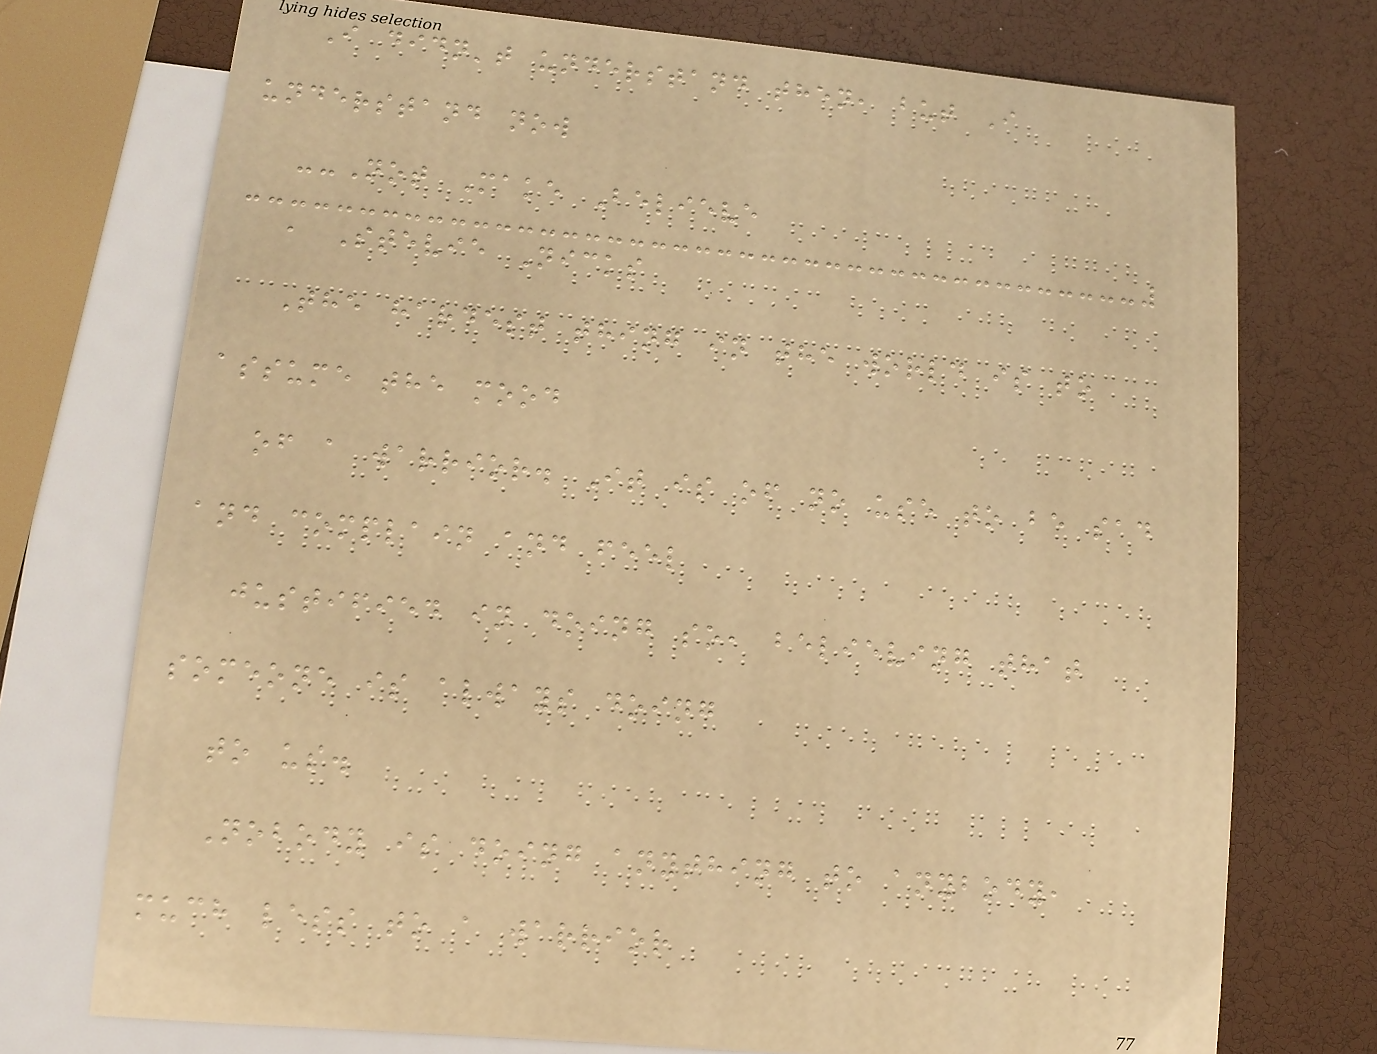I didn't understand then, but I
understand now
--Not Make Believe
, Stevie Nicks
The hardest thing in the world is to
assume the mood
of a warrior. It is of no use to be sad
and complain and feel
justified in doing so, believing that
someone is always doing
to us.
Nobody is doing anything to anybody,
much less to a warrior
